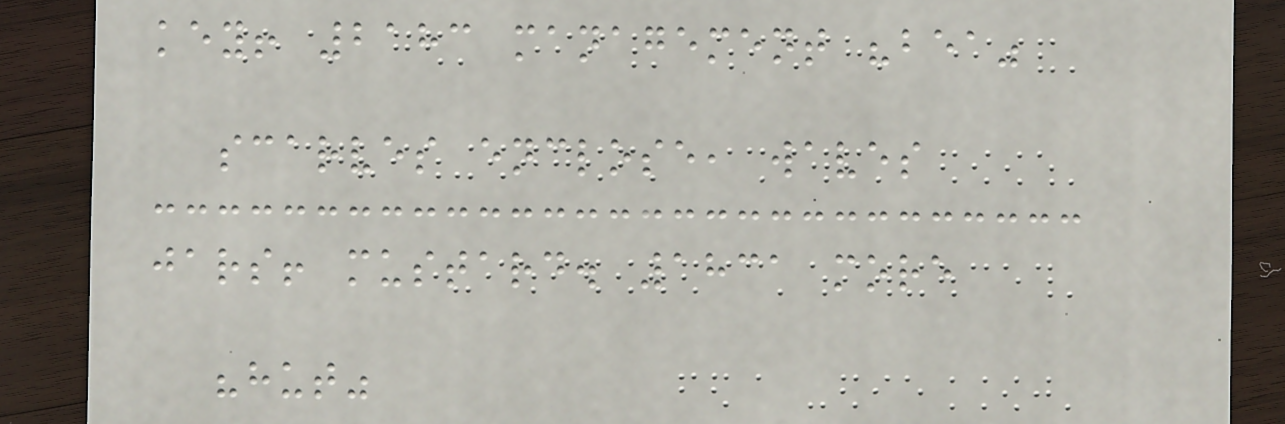key! 2183 management "bea"
scarves enclose, waves
jars! mustard. 1831 more
"hut"
